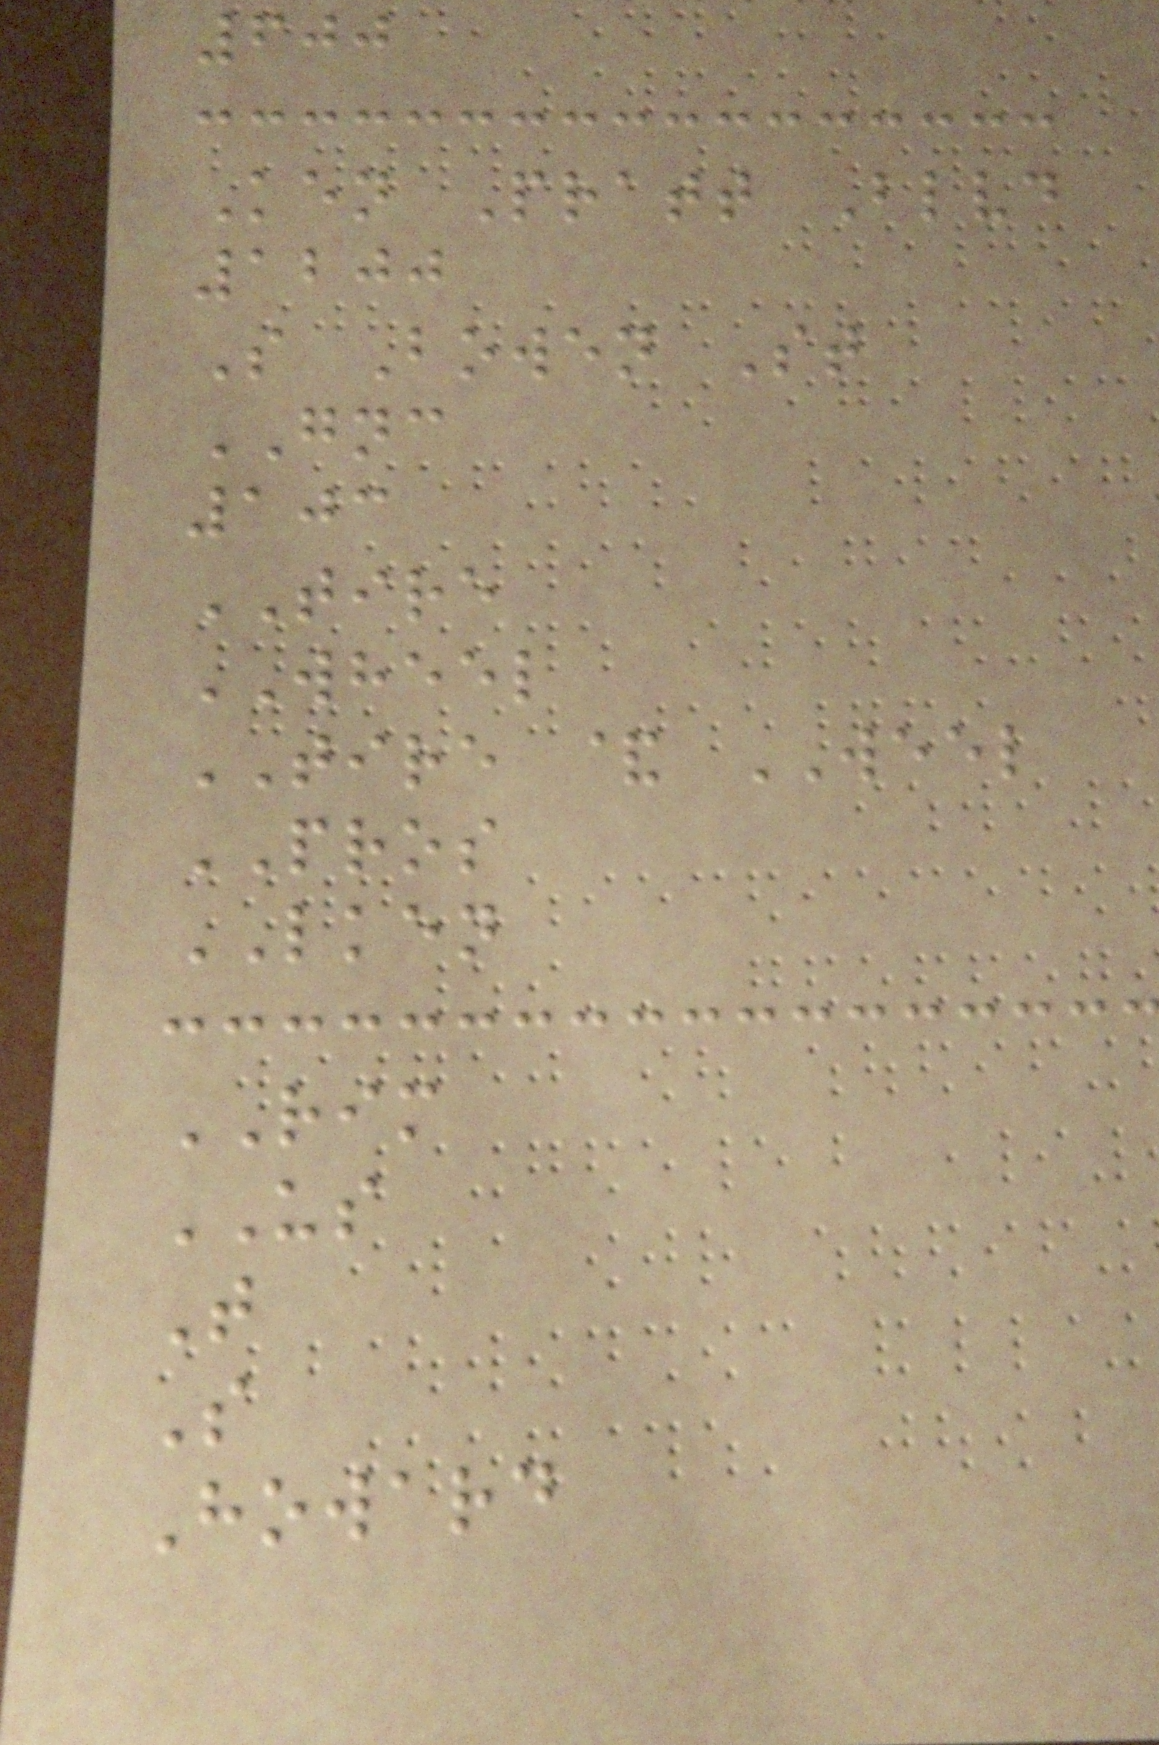600
Ken Pratt Blvd
1200
S Bowen St
GNC
103
TIRE
WHEEL
TIRE & WEEL
PROS
LKEN
RIM
US
T
S
Howard
